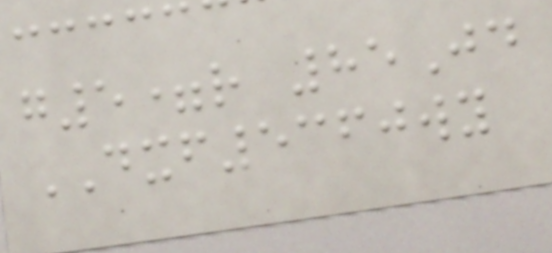g5=r 85Jd
DXF5360wy
